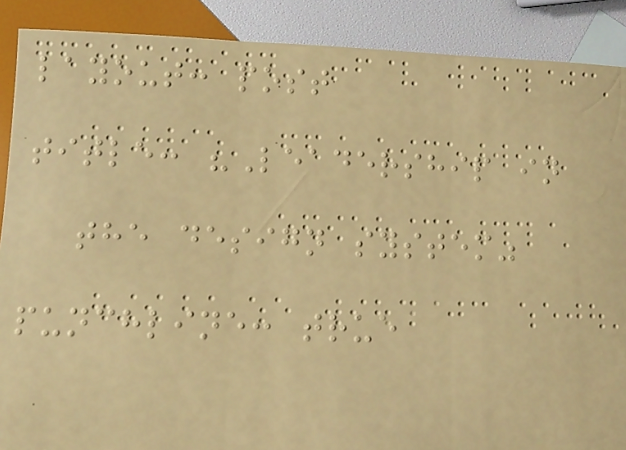layout: post
title: "Leadership in
the design system"
punchline: true
